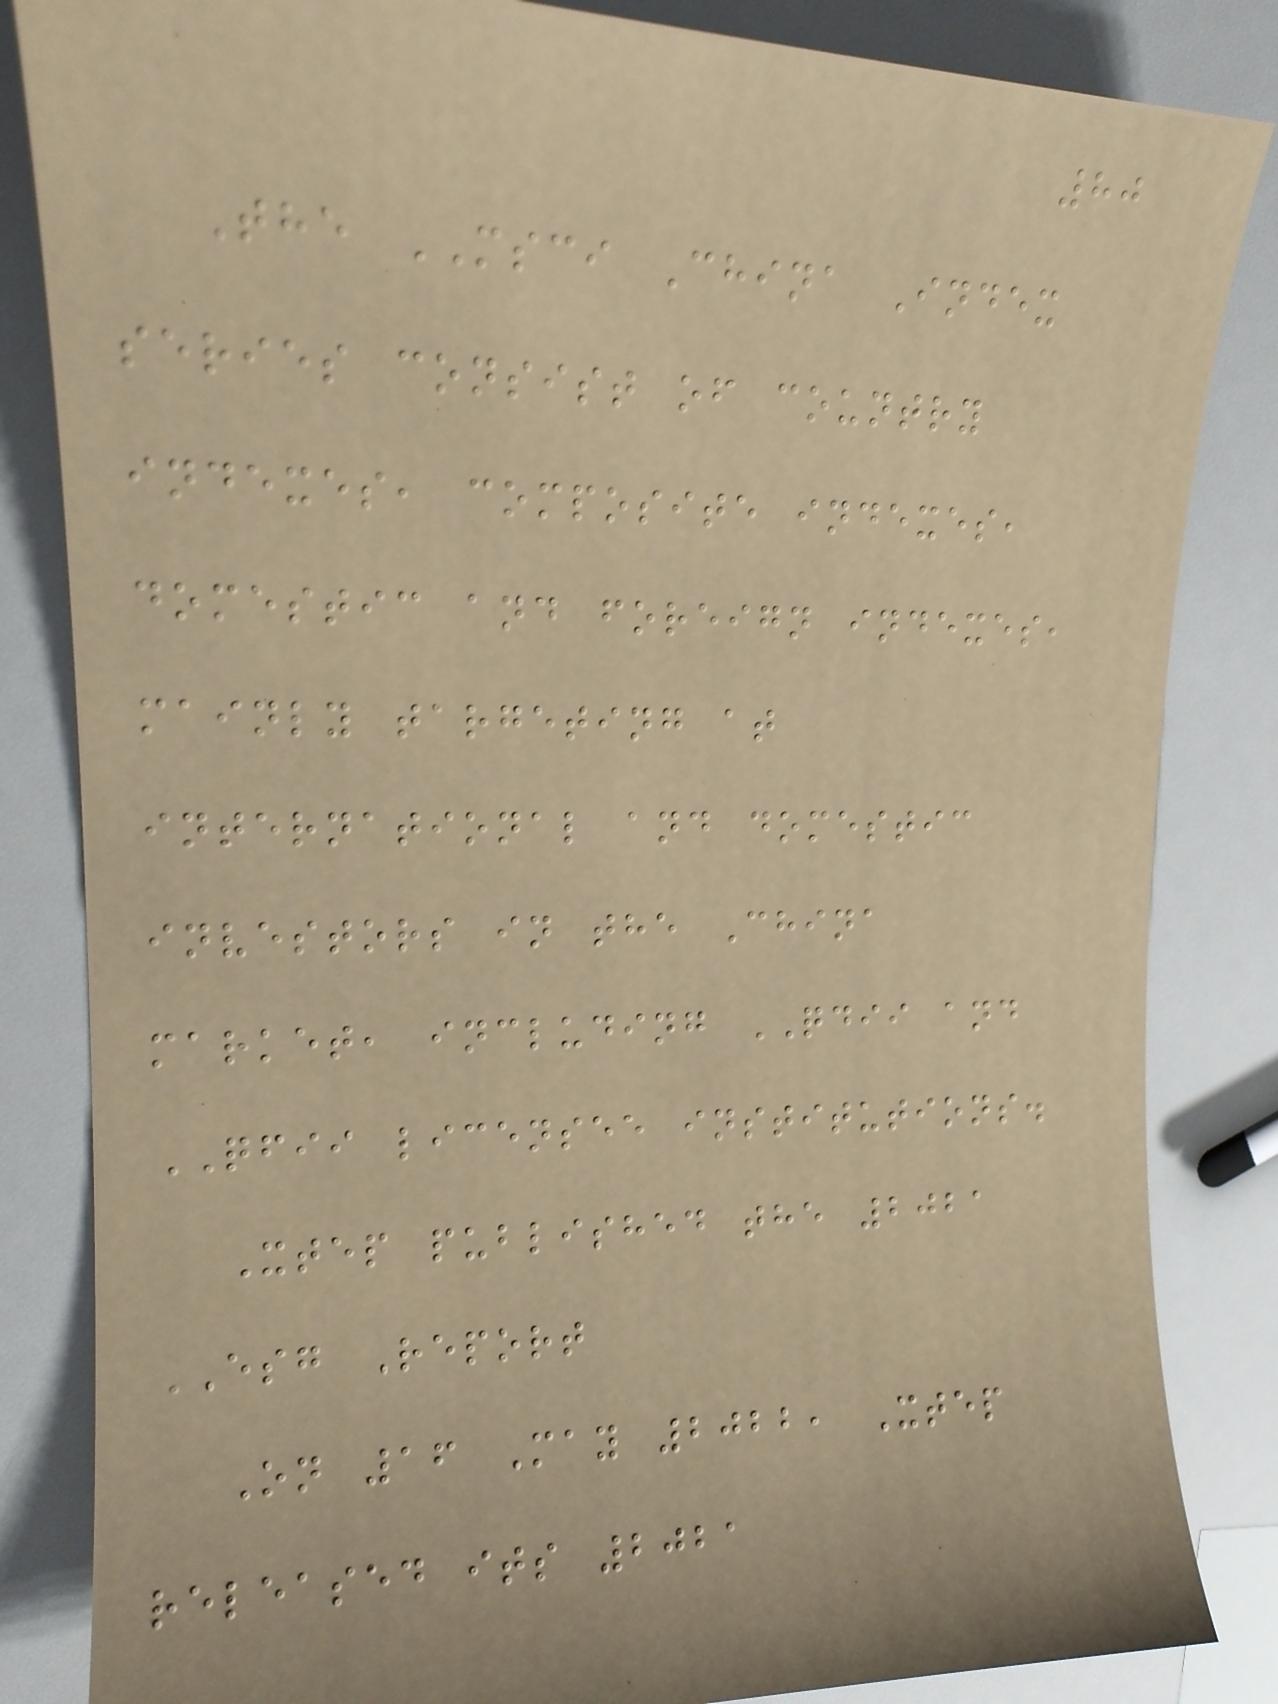80
The MSCI China Index
series consist of country
indexes, composite indexes,
domestic and foreign indexes,
mainly targeting at
international and domestic
investors in the China
market, including QDII and
QFII licensee institutions.
Xtep published the 2021
ESG Report
On 16 May 2022, Xtep
released its 2021
